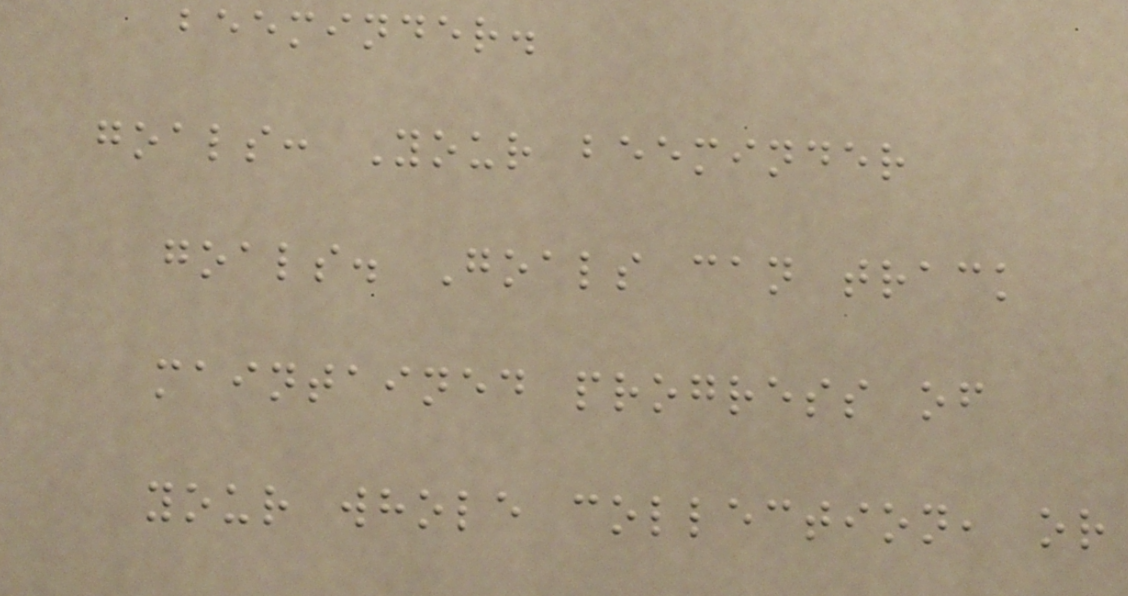beeminder.
goals: Your beeminder
goals. Goals can track
maintained progress of
your whole collection, or
